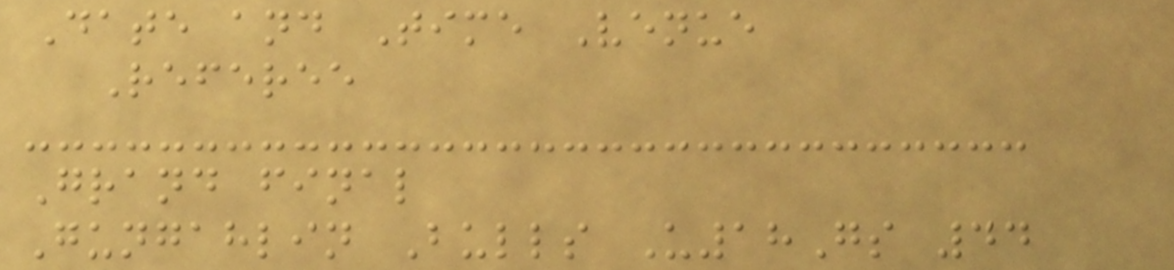Date and Time Venue
Referee
Grand final
Gungahlin Bulls U18Gs 44
